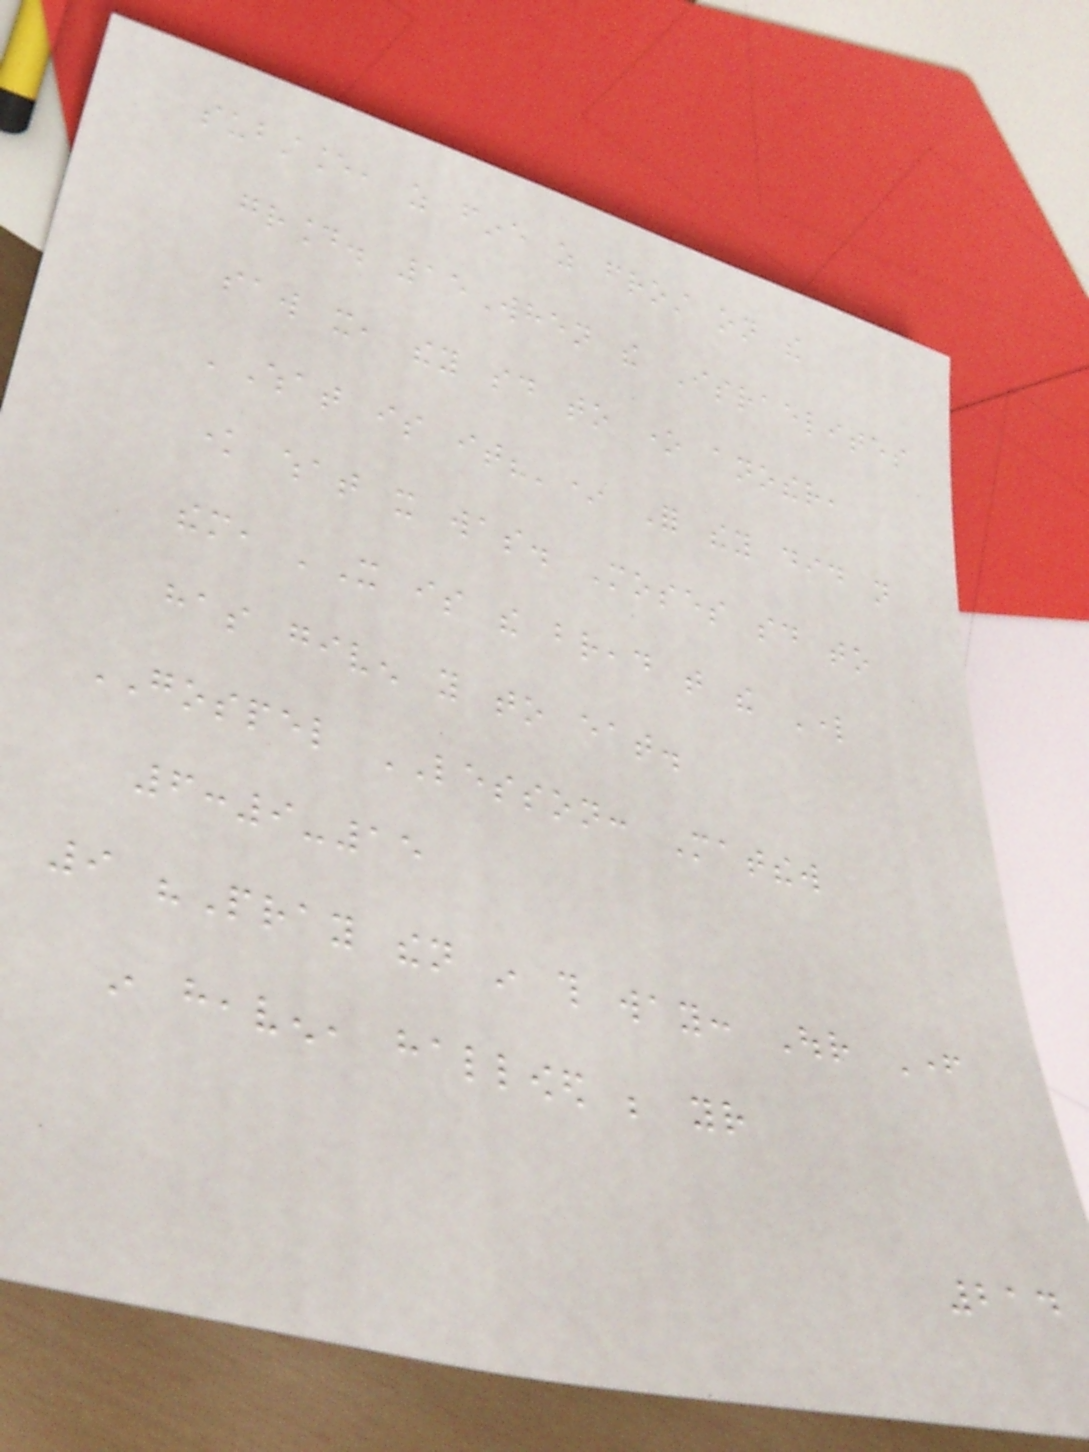substance, as fine as frost on the
ground. 15When the Israelites
saw it, they said to one another,
'What is it?'* For they did not
know what it was. Moses said to
them, 'It is the bread that the Lord
has given you to eat.
GOSPEL LESSON: Matthew
6:9-15
9 "Pray then in this way: Our Father
in heaven, hallowed be your
214
